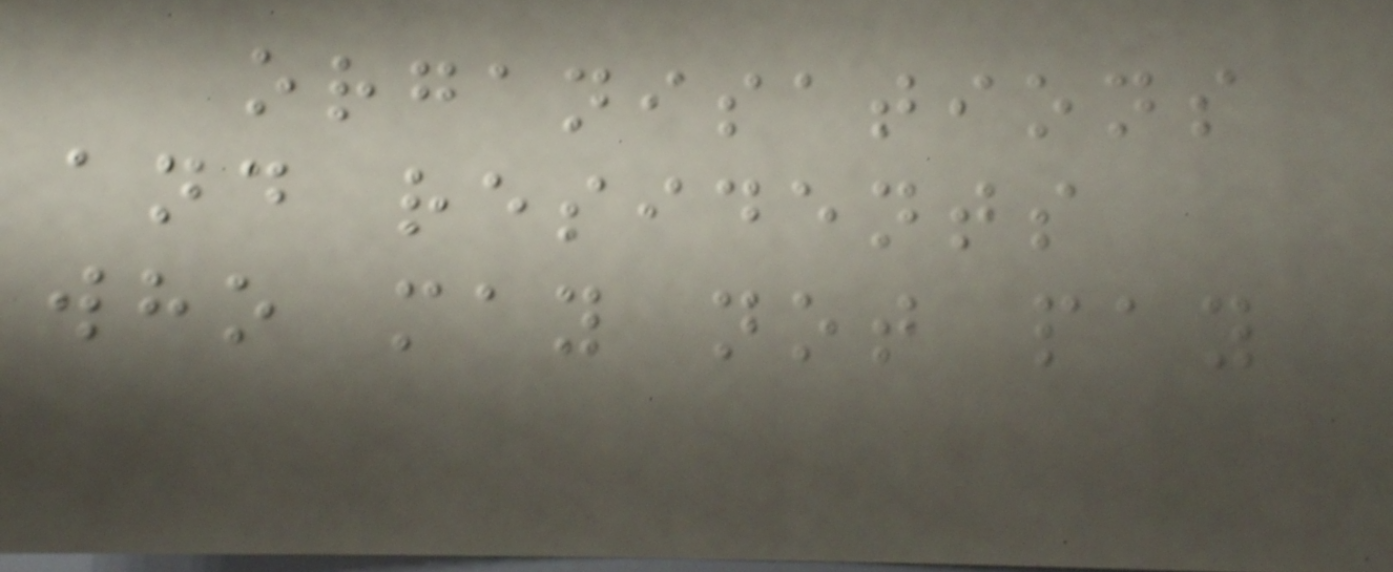organisations
and residents
who may not pay
